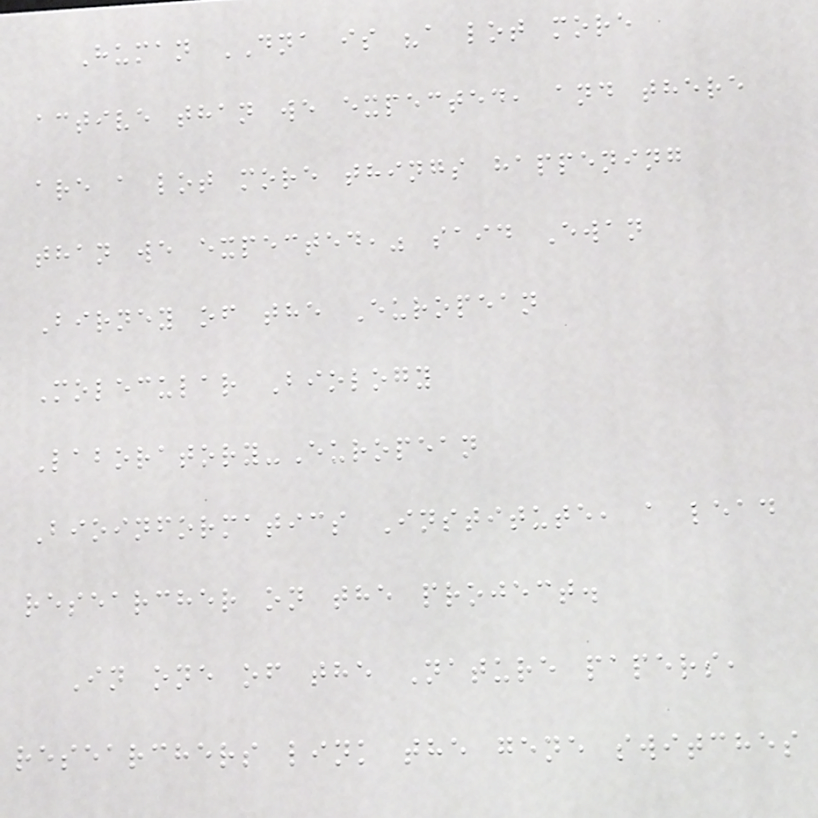Human DNA is "a lot more
active than we expected, and there
are a lot more things happening
than we expected," said Ewan
Birney of the European
Molecular Biology
Laboratory-European
Bioinformatics Institute, a lead
researcher on the project.
In one of the Nature papers,
researchers link the gene switches
